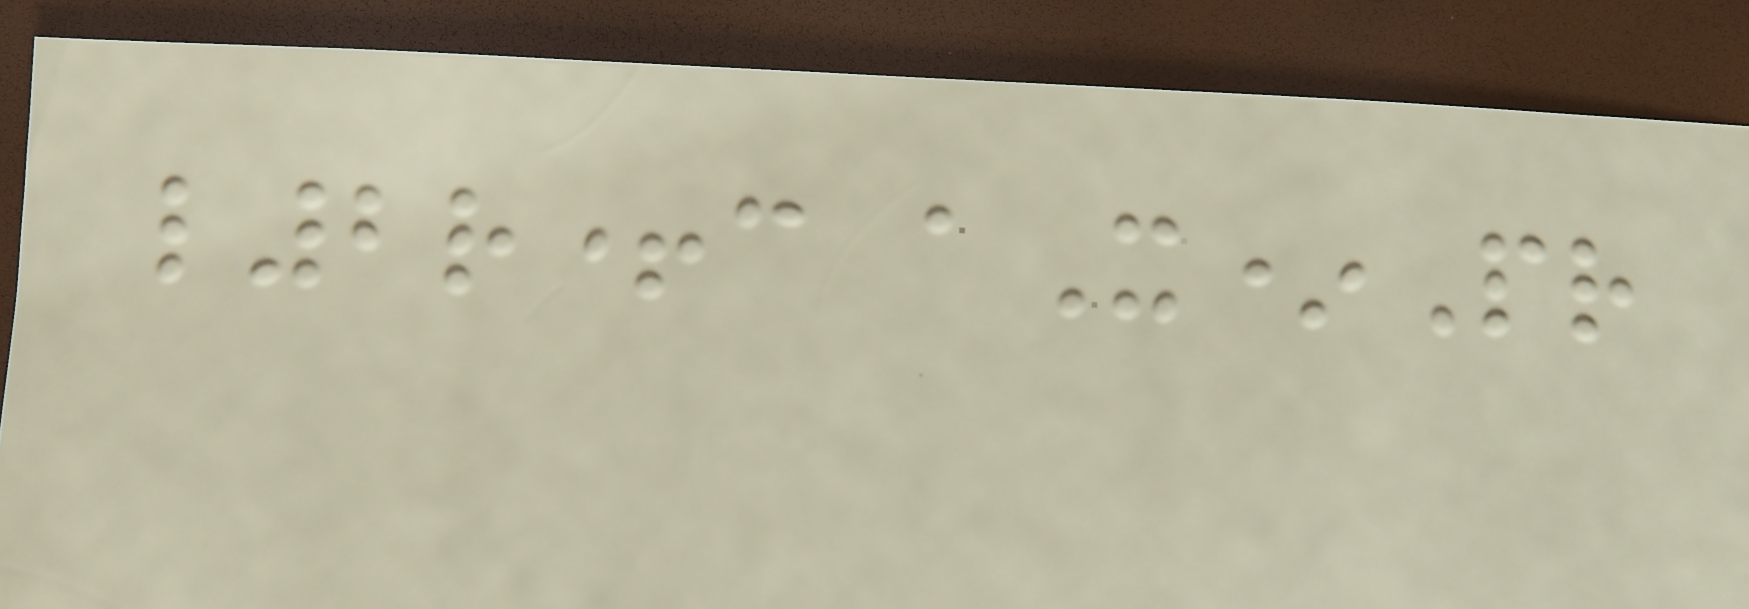l2r+c aX*Pr
